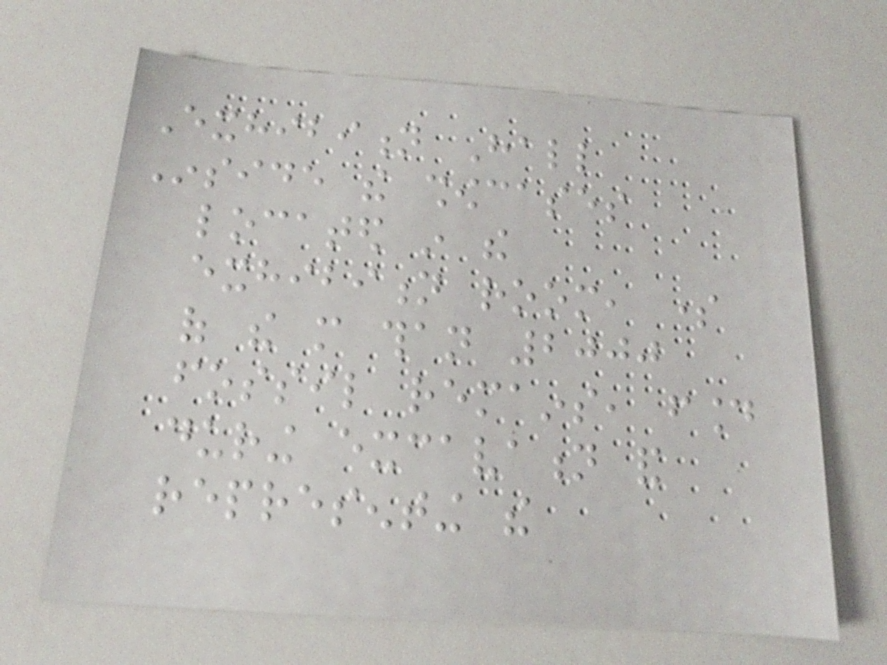Exhibition Hall
Inside the showcases
located in the
exhibition room, some
of the more than 2000
fossil remains, found
during excavation and
representing the
